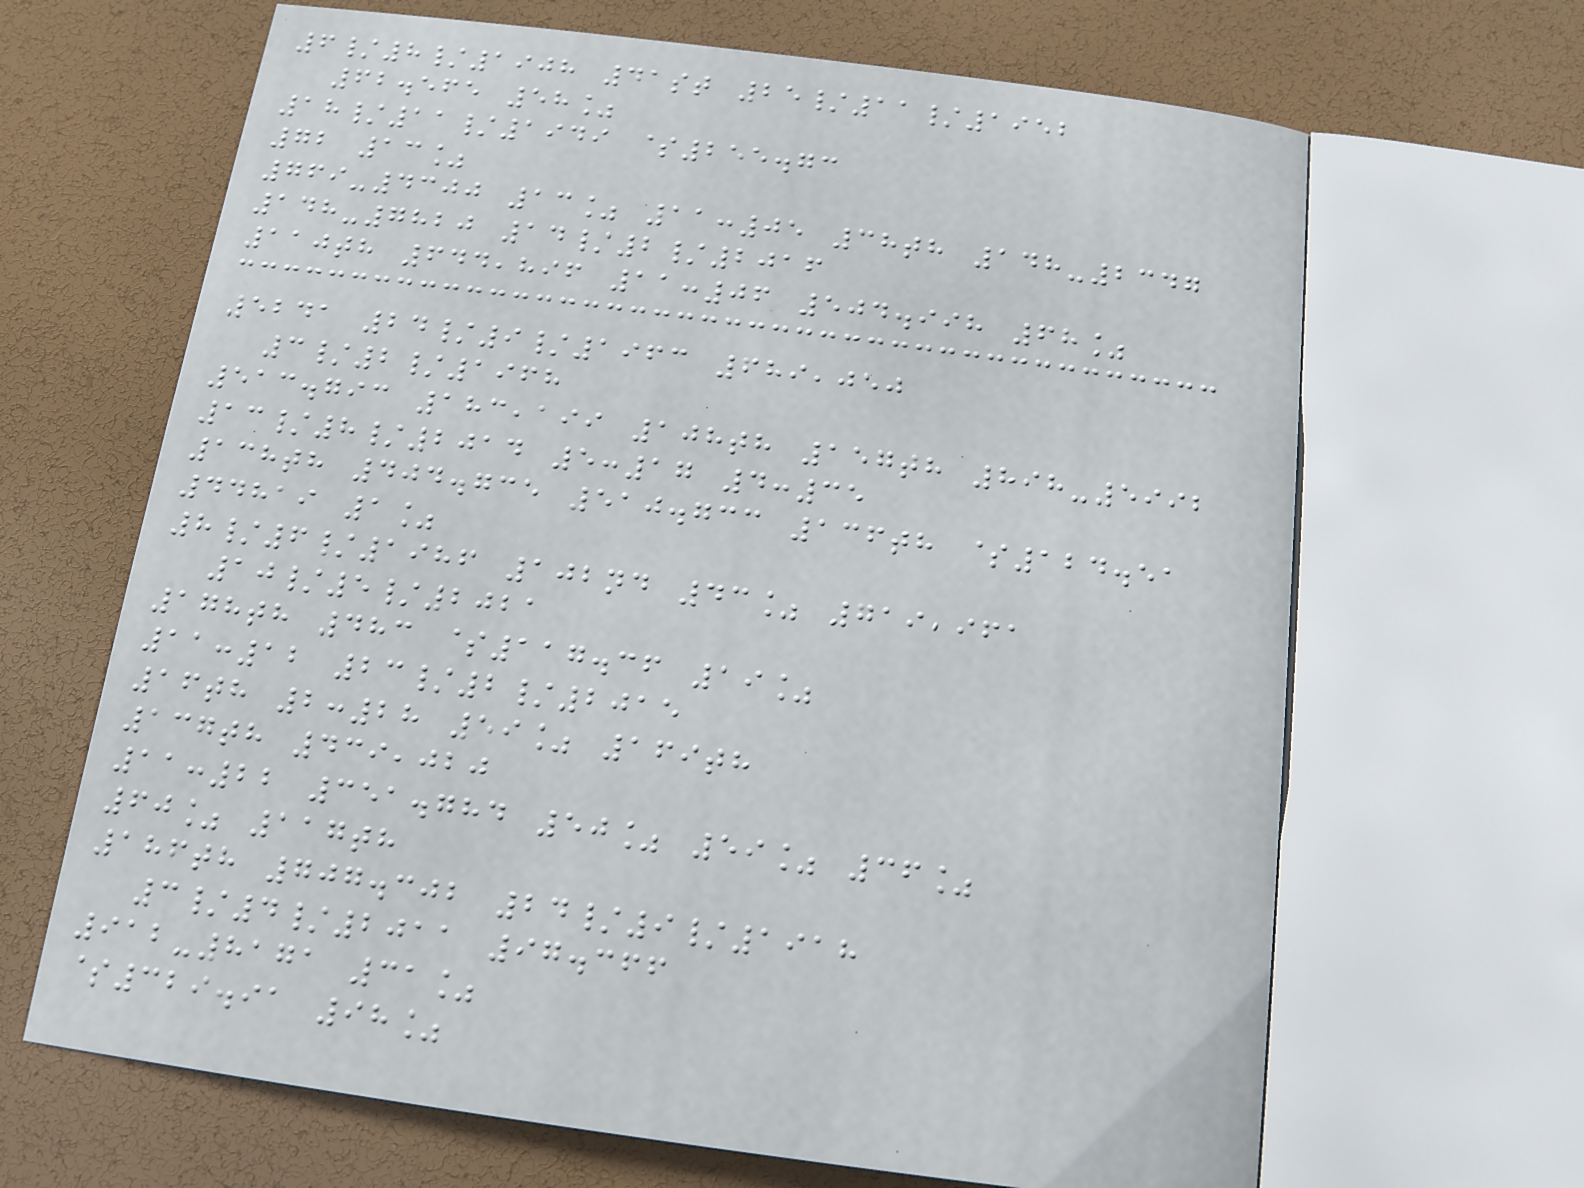6/8/1908 41st 25/11/1952
62.565 58%
18/11/1949 $255.73
72 13%
769-4300 13% 11:05 38th 148-2347
148-7820 14/2/2016
110th 644,896 11:06 504.998 68%
5241 24/9/1963 689,050
3/2/1968
513.793 183,199 108th 157th 898-5992
13/8/2014 5:17 4:35
138th 404.735 510.733 136th $124.51
44819 1%
8/6/1986 102nd 43% 719,961
10/5/2021
178th 483 $117.36 19%
11:12 23/2/2015
16th 2:28 59% 169th
137th 439,020
11:22 351.784 50% 59% 36%
60% 117th
186th 707.302 24/9/1918
3/4/2011 97.366
912-8171 31%
$329.91 98%
